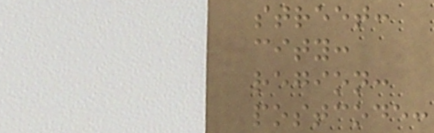street:
city:
region:
postcode:
